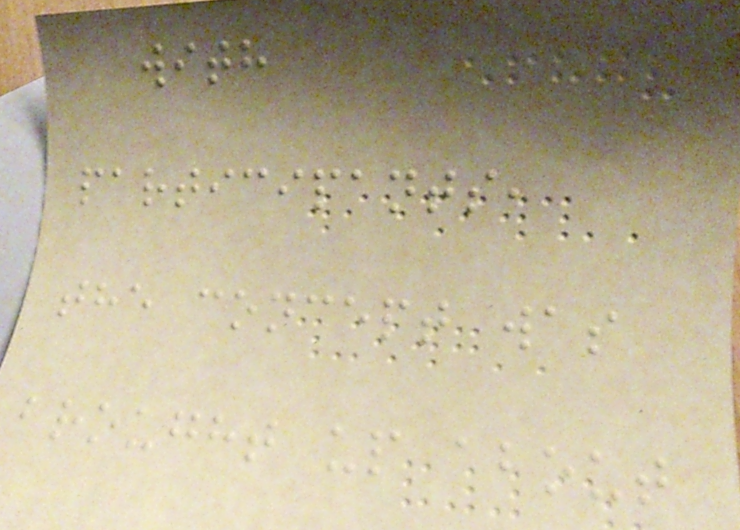with
participants,
the concept was
brought up about
